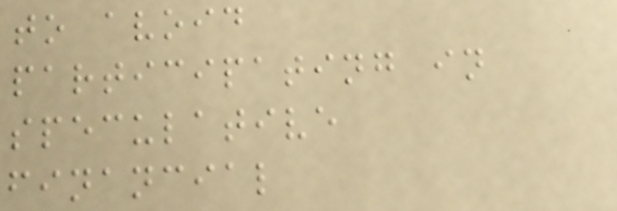to avoid
participating in
speculative
financial
